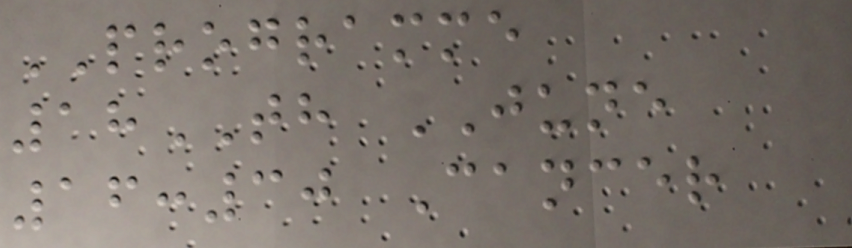PROGRAMME
18TH JUNE
16:30 Cancer
